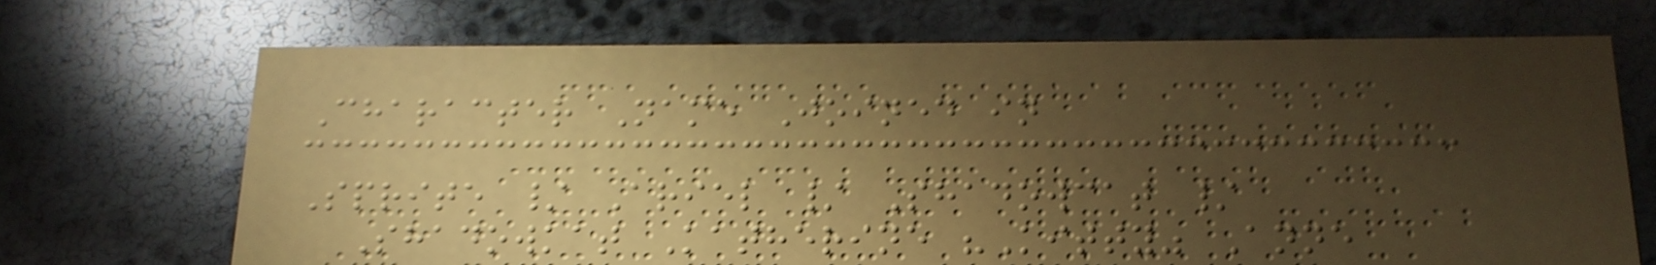Character Name Joined in
Sprite / Ariel / Shadowcat /
Shadowkat Katherine "Kitty" Anne
